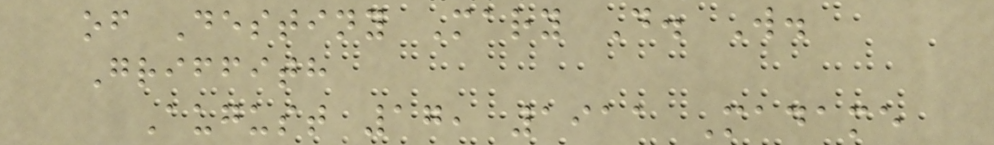of Destiny Mary D. W.
Griffith
August 17, 1911 Madame
